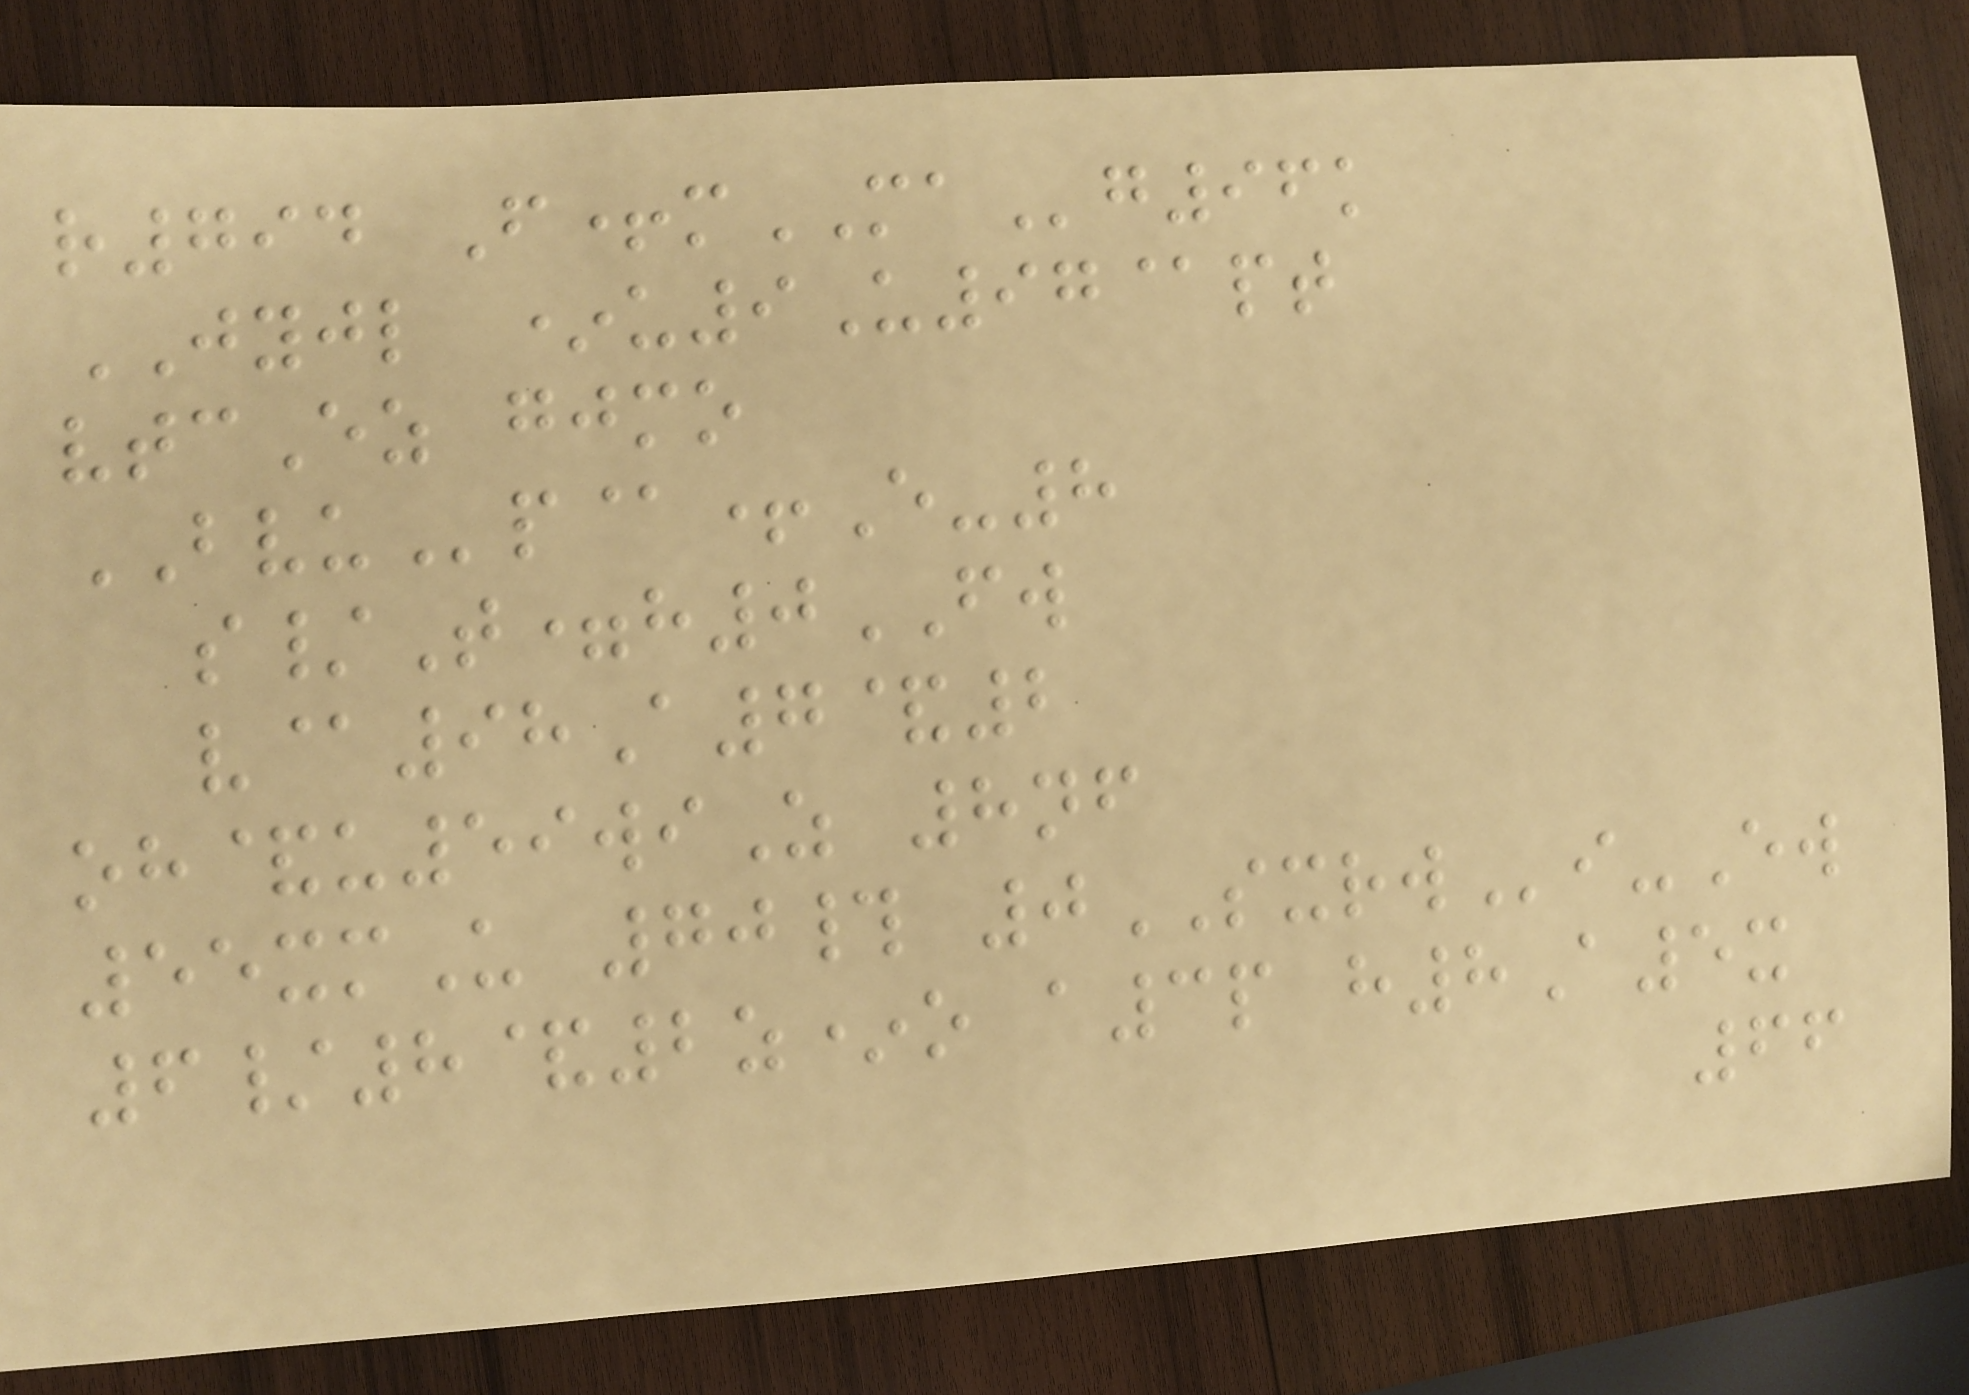r794 F+mMAg96k
JYJL *u9U97@pt
vtcEz gjmo
BVUp@+E-8
s/T=h0FW
v@98A7&2
oh&u59wiZ 8nf
55xmU 70# 0SXRWi-Ew
6/8&2z*o a3p h8A5x
66
